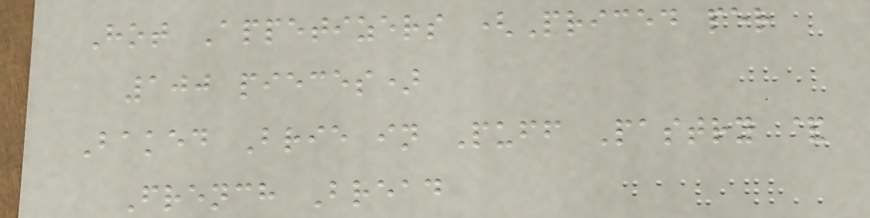Hot Appetizers (Priced per
100 pieces)
Baked Brie in Puff Pastry &
French Bread
